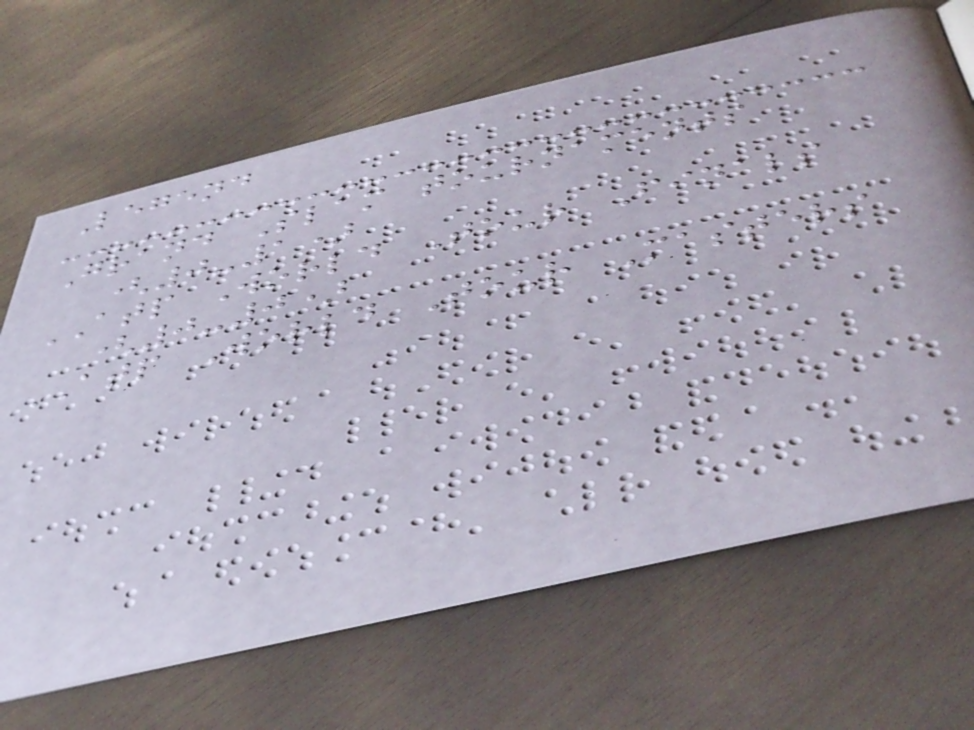Legend
Grand Slam tournaments
(0-1)
ATP World Tour Finals
(0-0)
ATP World Tour Masters
